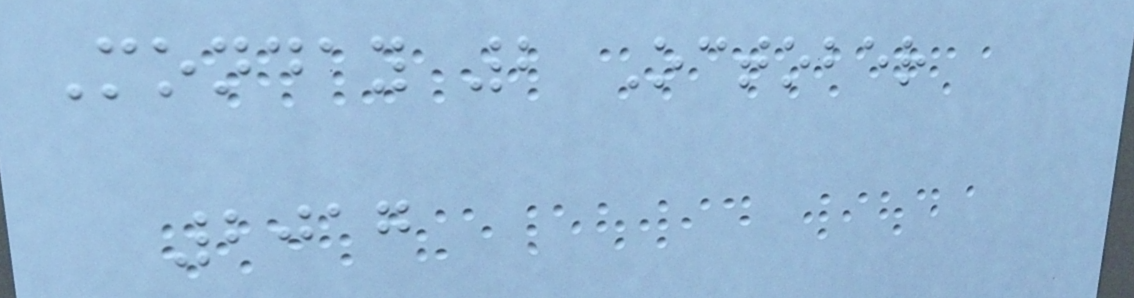Monday 2 October
2017
